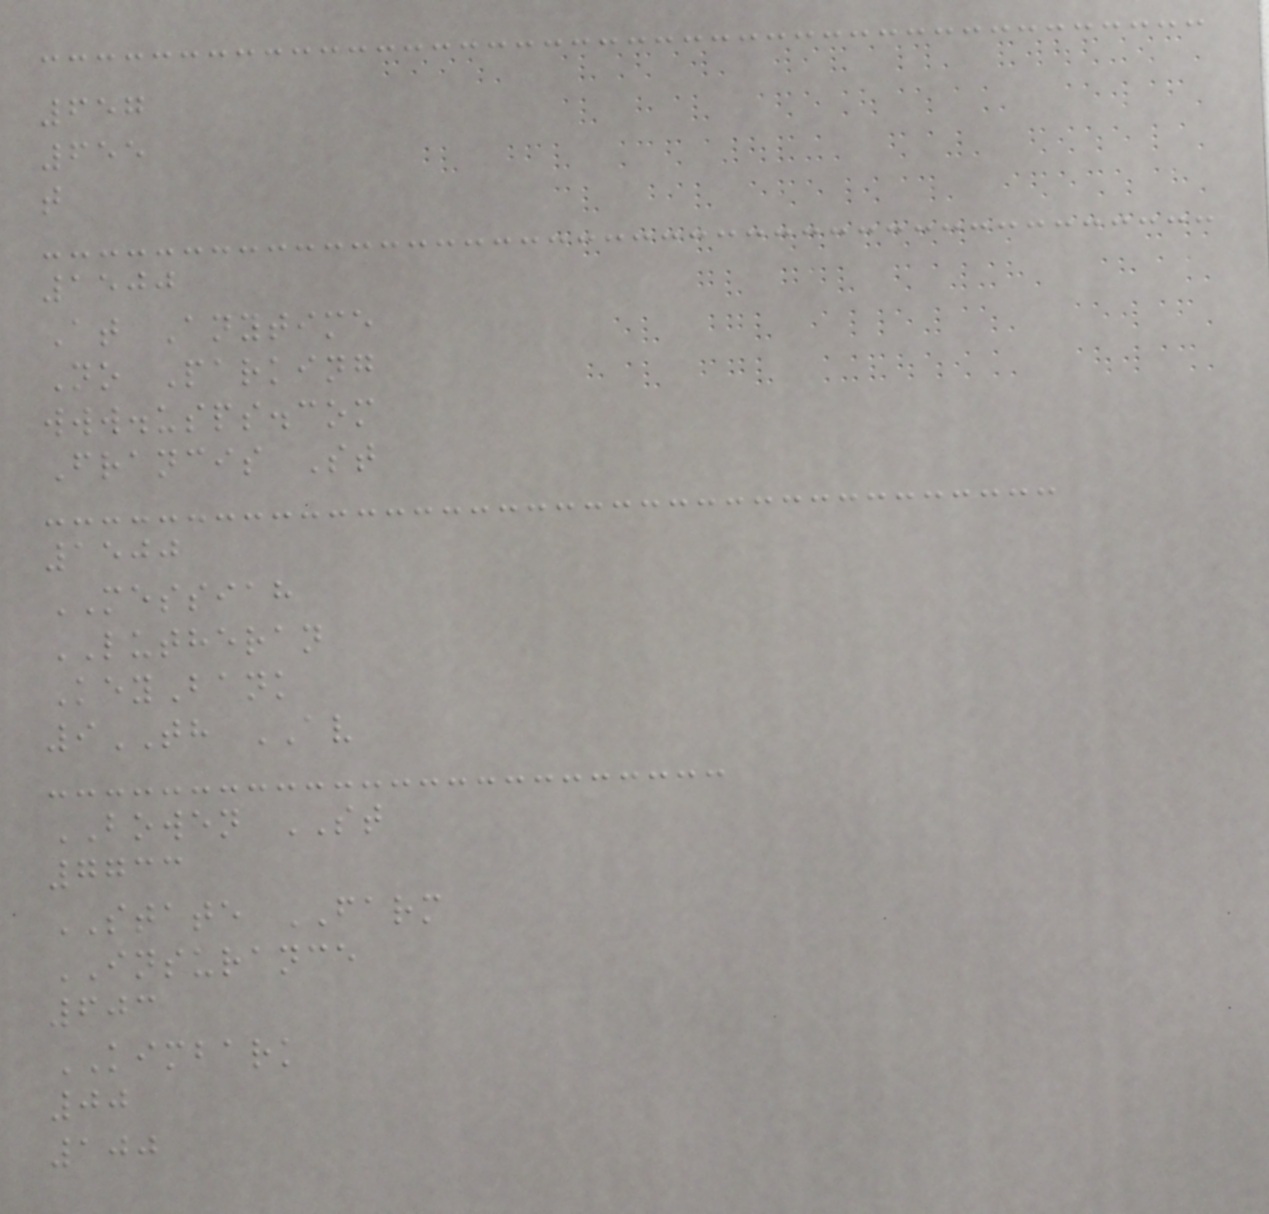657
655
t
1500
At Anytime
No Parking
www.usps.com
Francis St
1500
MESSIAH
LUTHERAN
KeyBank
9TH AV
BOWEN ST
7733
STATE FARM
INSURANCE
603
KIMBARK
00
100
